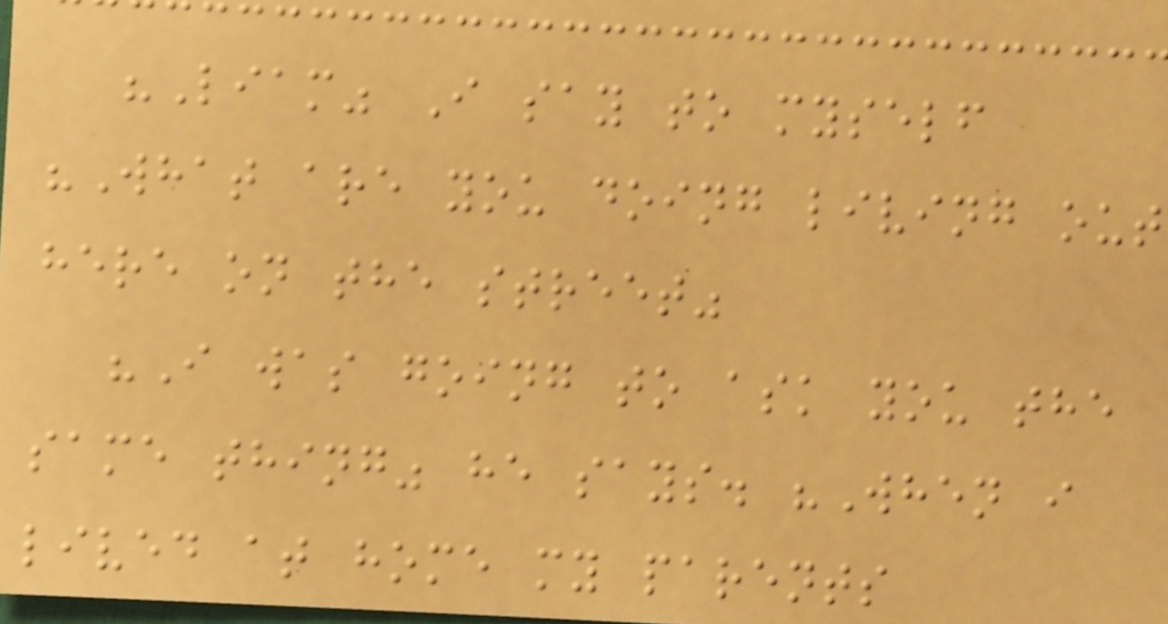"Liam" I say to myself
"What are you doing living out
here on the street"
"I was going to ask you the
same thing" he says. "When i
lived at home my parents
